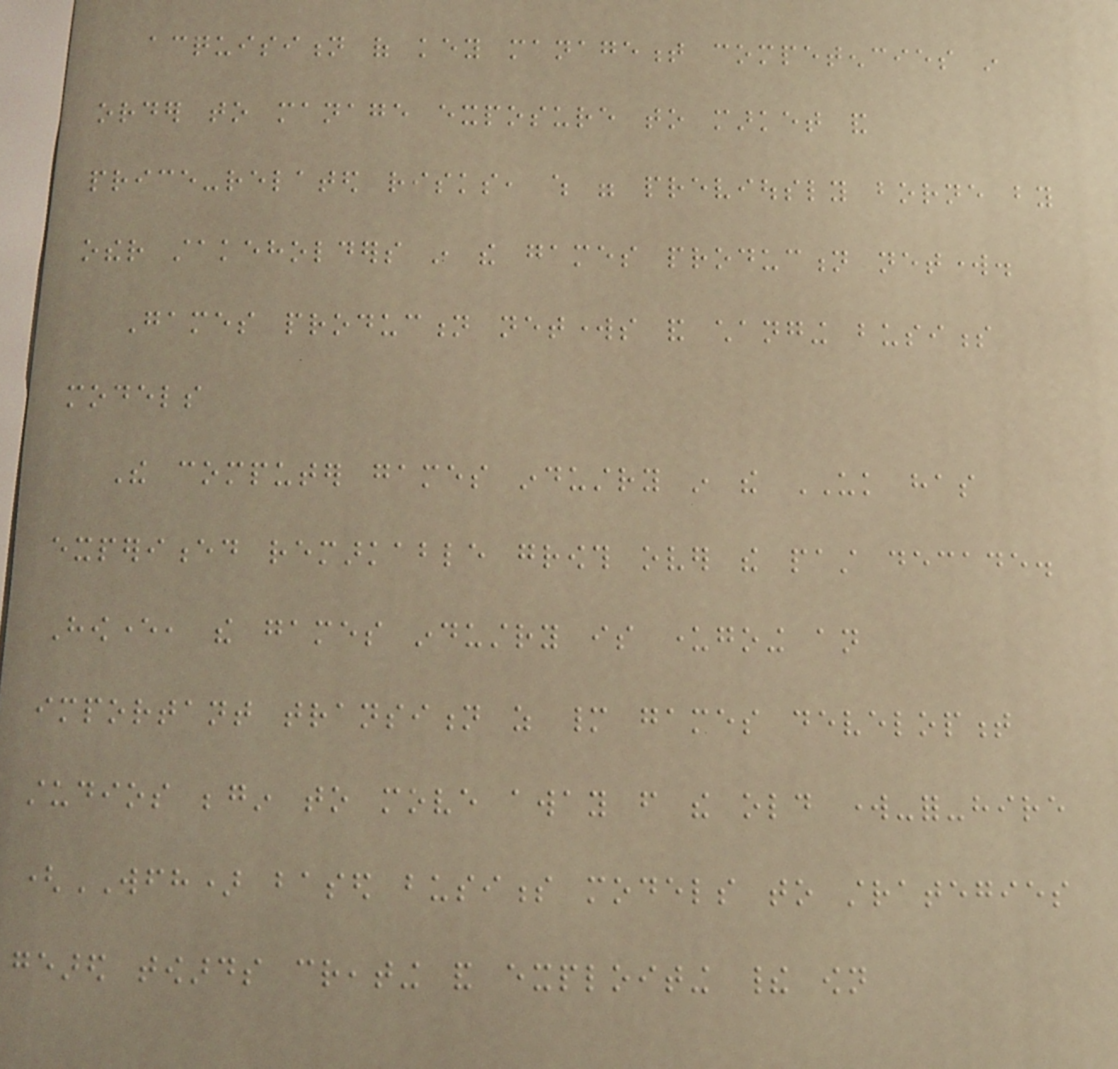acquisition of key management competencies in
order to manage exposure to market and
price-related risks, which were previously borne by
other stakeholders in the games production network.
Games production networks and changing business
models
The computer games industry in the UK has
experienced remarkable growth over the past decade.
However, the games industry is undergoing an
important transition as many games development
studios begin to move away from the old work-for-hire
(WFH) based business models to strategies
geared towards creating and exploiting their own
